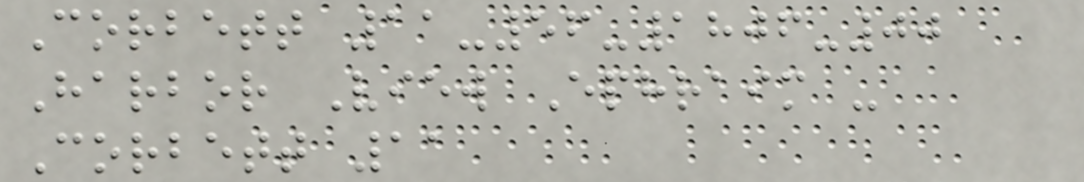Corbett 11-56-1806-00
Harbor View Ephraim -
Corbett 11
